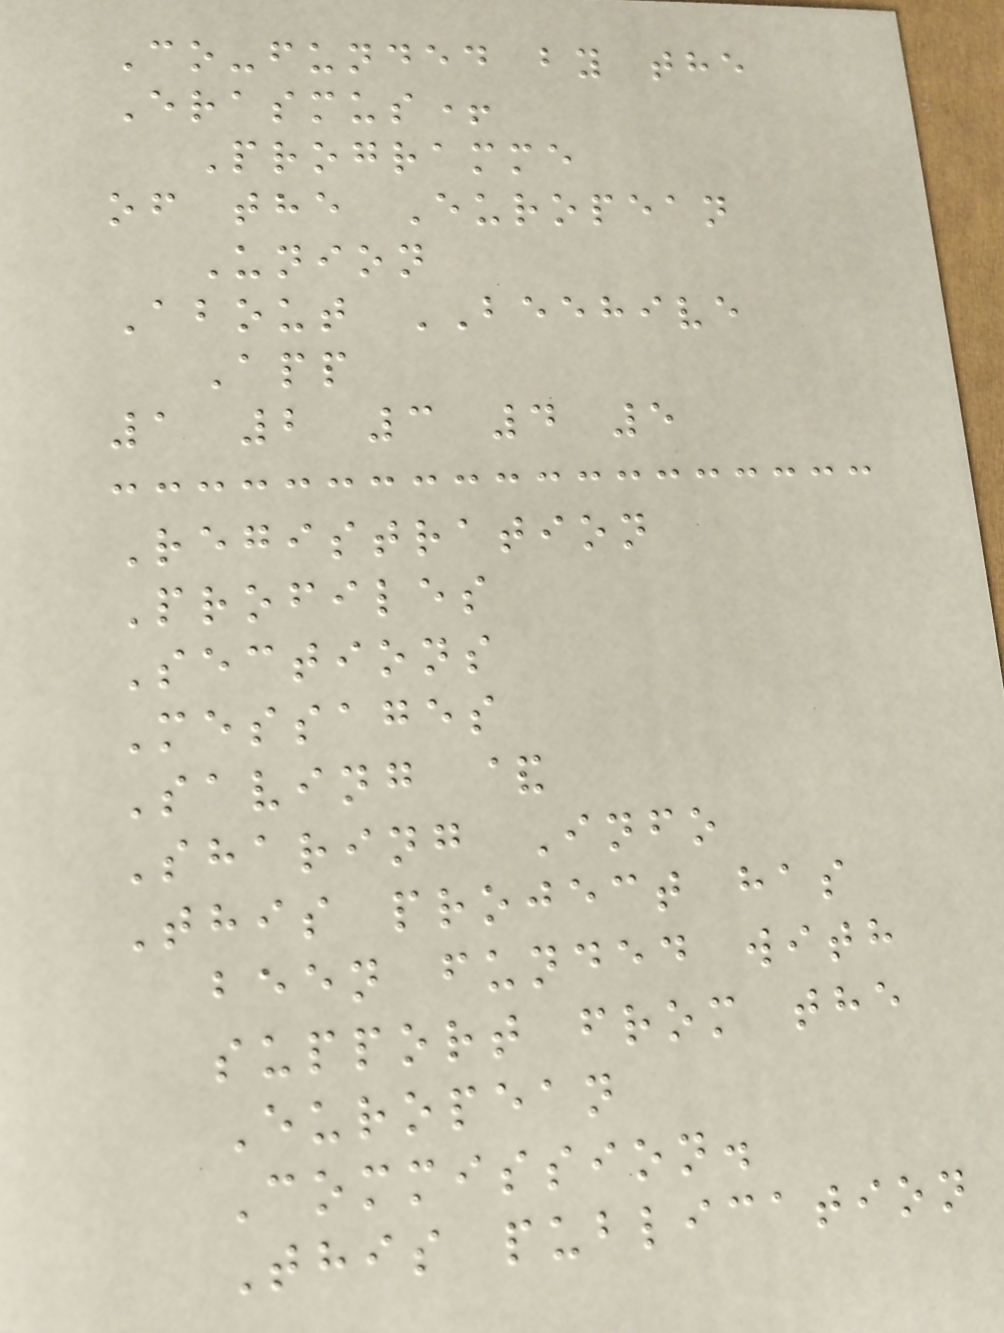Co-funded by the
Erasmus+
Programme
of the European
Union
About BEEHIVE
App
1 2 3 4 5
Registration
Profiles
Sections
Messages
Saving &
Sharing Info
This project has
been funded with
support from the
European
Commission.
This publication
